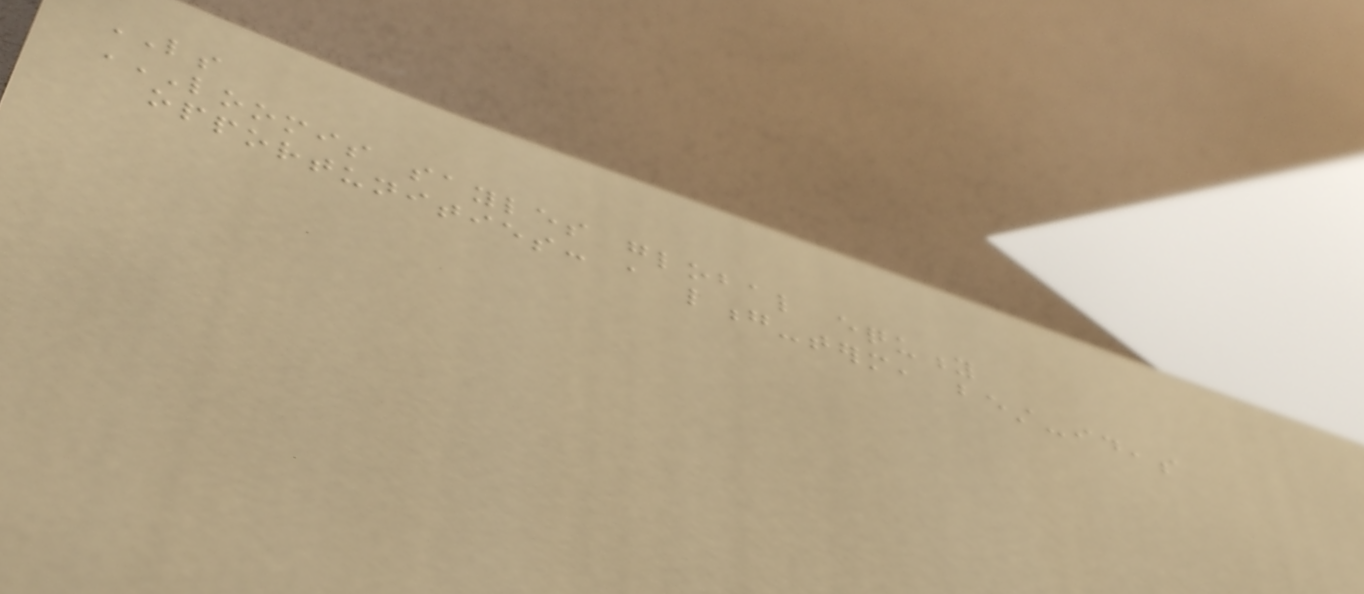LS
LOOMIS SAYLES GLOBAL EQUITY
OPPORTUNITIES: A LONG-TERM, BEST-IDEAS
